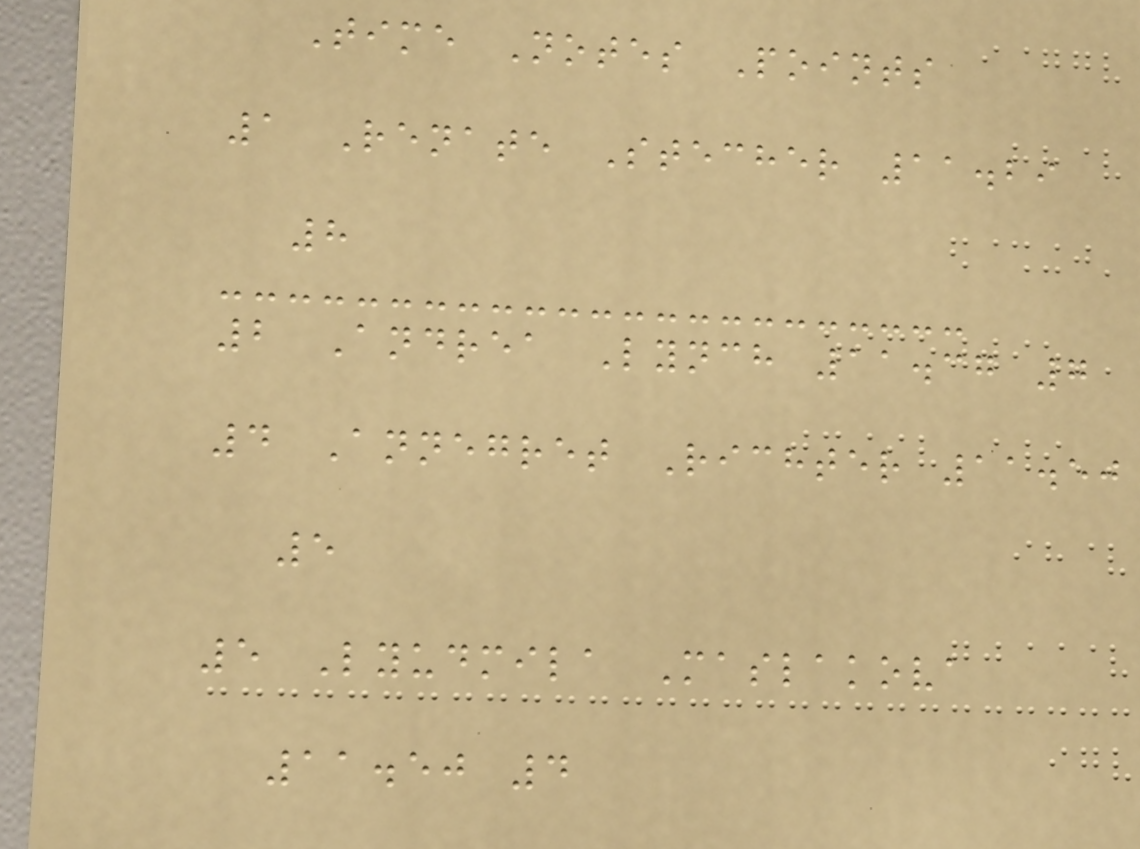Time Notes Points
1 Renate Stecher 11.29
8
2 Andrea Lynch 11.37 7
4 Annegret Richter 11.50
5
5 Lyudmila Maslakova
11.50 4
